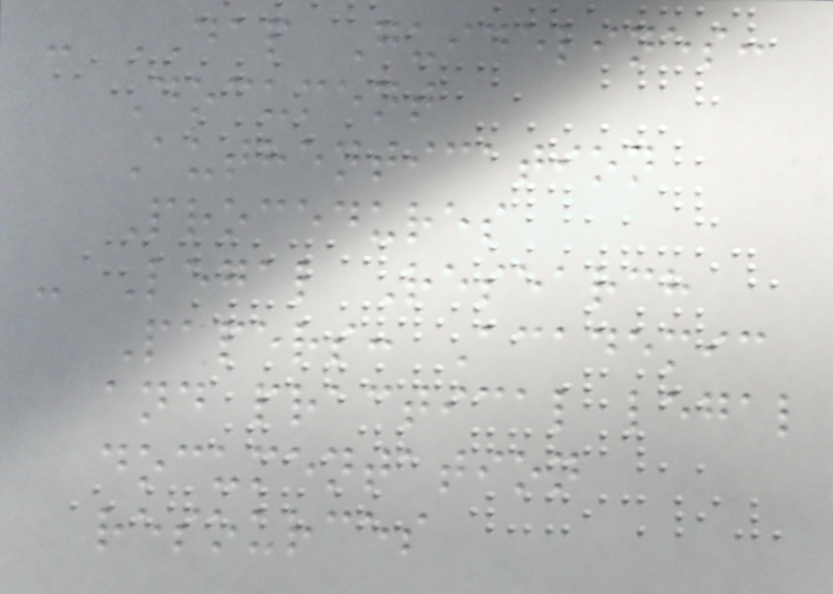- DAP Guidelines:
Document
Authentication
Procedures
- Legal Research
Papers: Academic
and practical legal
documentation
resources
